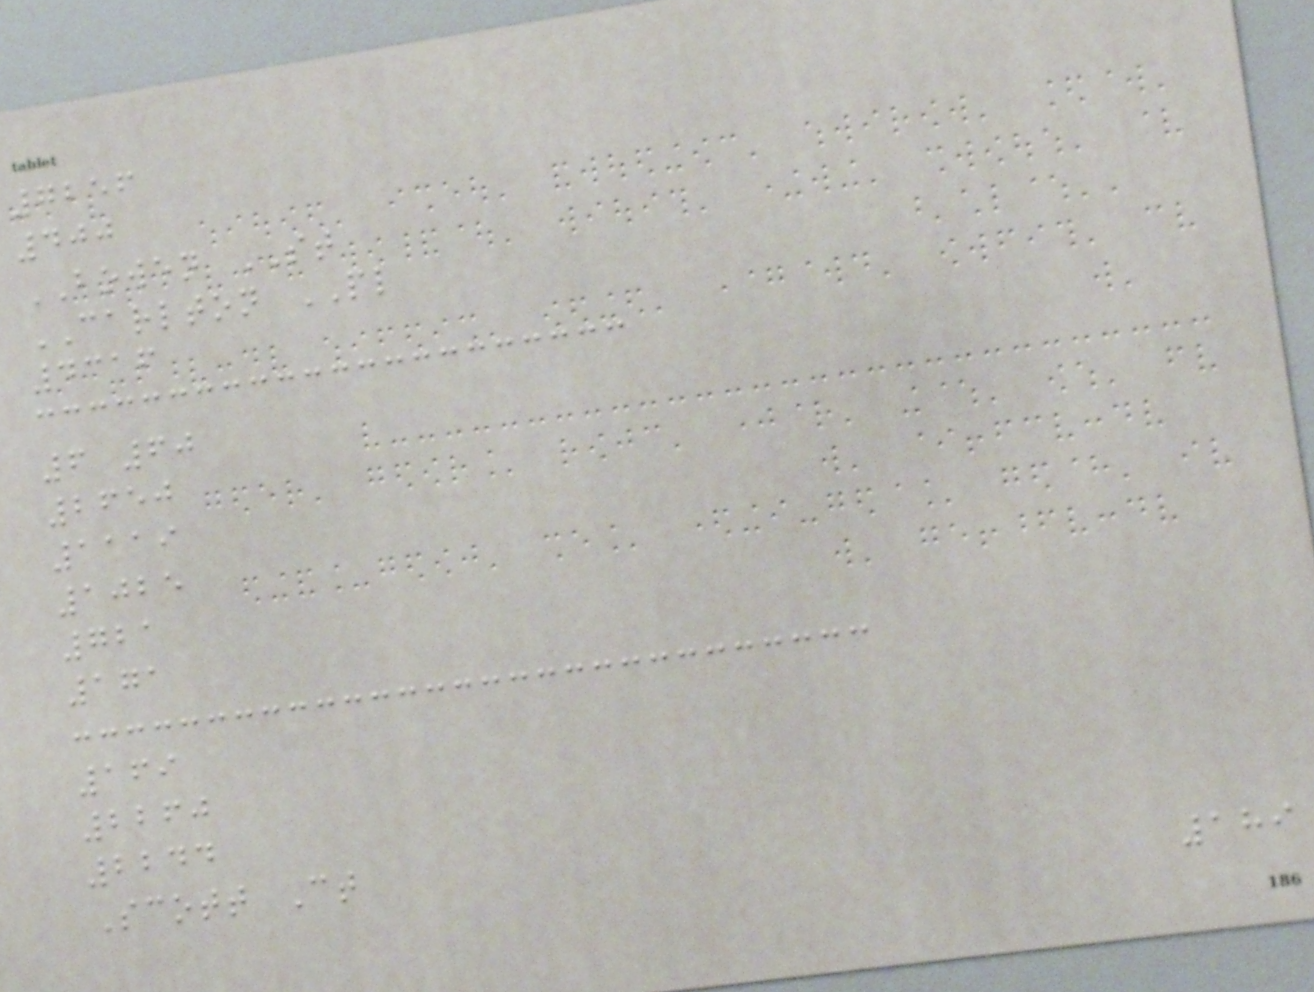7256
400
BOWEN ST
CARLTON PL
4316
6 60
2650
1119
1025
721
171
169
2260
2244
Scott Ct
189
